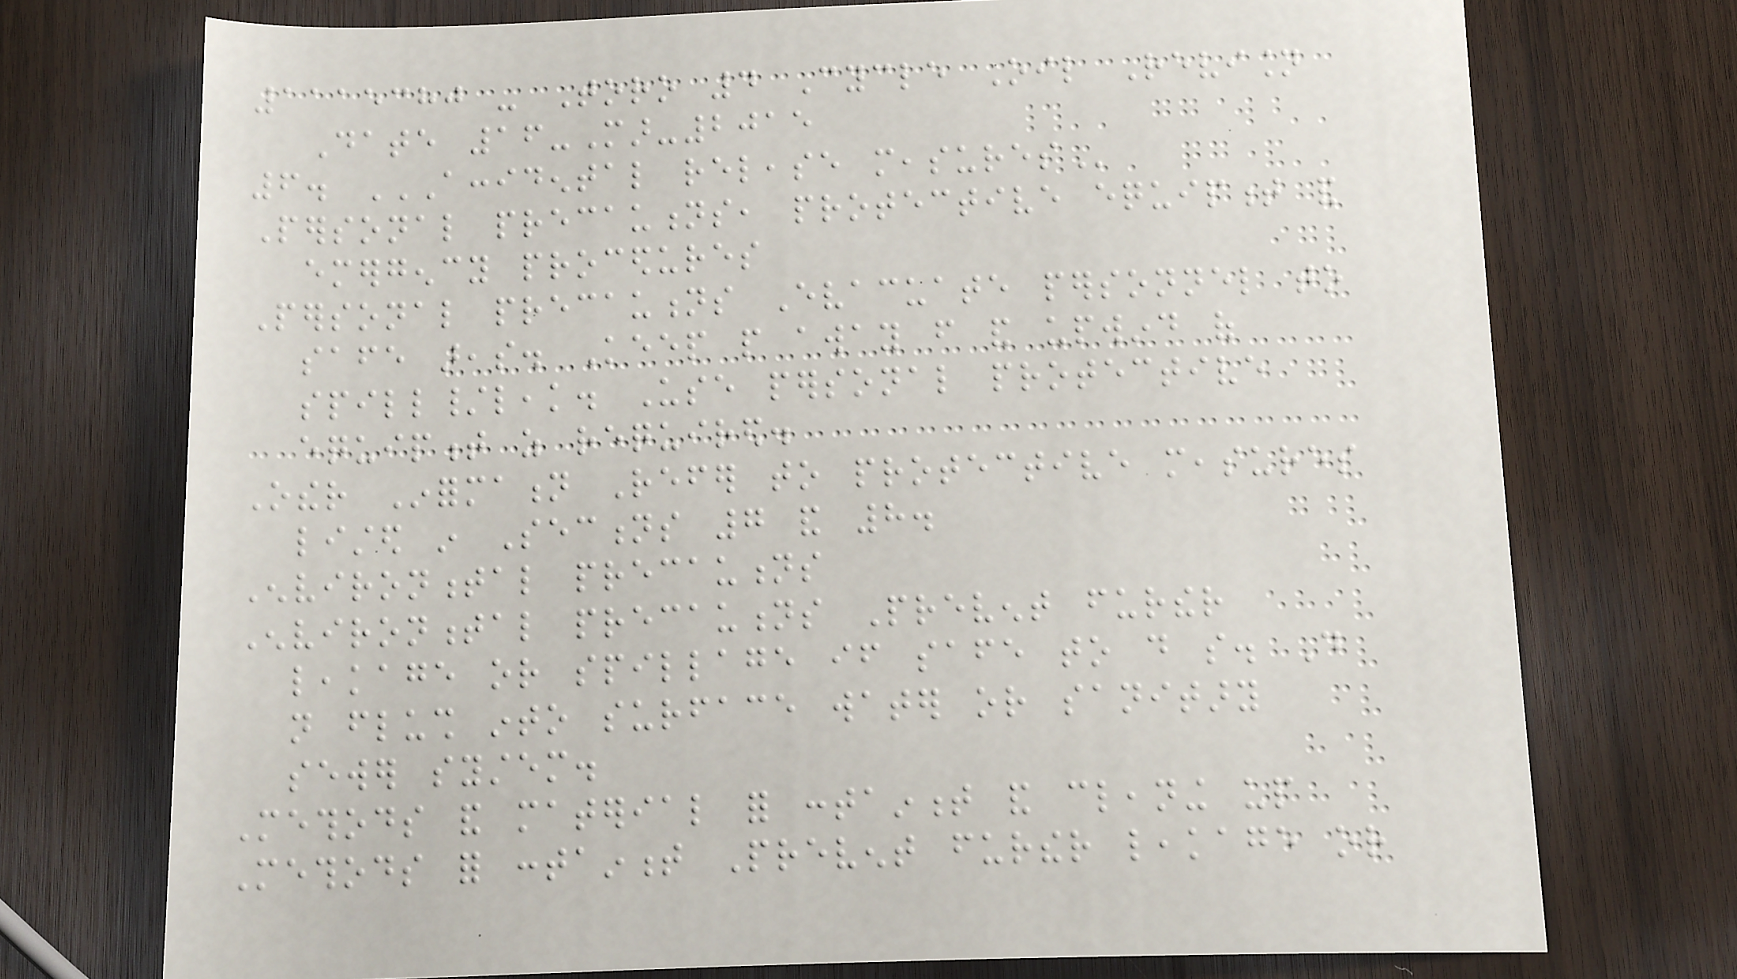1115380 - Toro 4 Cycle Oil Revision
Date 16-Mar-2015
6. ACCIDENTAL RELEASE MEASURES
Personal precautions, protective equipment and
emergency procedures
Personal precautions Evacuate personnel to
safe areas. Keep people away from and upwind of
spill/leak. Use personal protective
equipment as required.
Other Information Refer to protective measures
listed in Sections 7 and 8.
Environmental precautions
Environmental precautions Prevent further
leakage or spillage if safe to do so. Do
not flush into surface water or sanitary
sewer system.
Methods and material for containment and cleaning up
Methods for containment Prevent further leakage or
